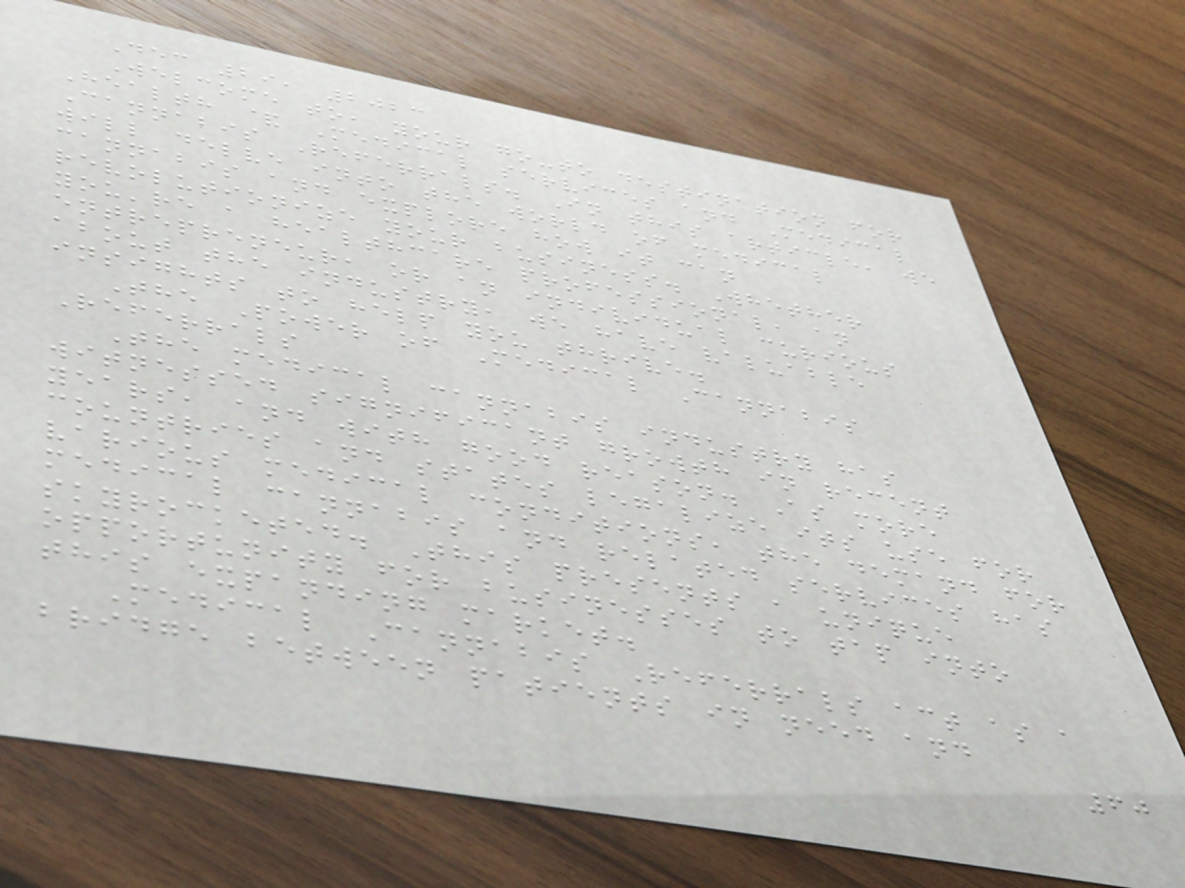Dec 29, 2023
Welcome to, your go-to destination for
Health & Medical services and Medical
Cannabis Referrals. In this article, we
will delve into the world of medical
cannabis and explore how it can
revolutionize your business. Whether
you're a healthcare professional, an
entrepreneur, or an individual curious
about the industry, we have valuable
insights to help you thrive.
The Power of Medical Cannabis
Referrals
The medical cannabis industry has
witnessed significant growth in recent
years, and with good reason. As more
countries and states legalize its use for
various medical conditions, the demand for
medical cannabis and related services has
skyrocketed. This presents a unique
opportunity for businesses to tap into
this expanding market.
Medical Cannabis Referrals act as a
bridge between patients in need and
60
